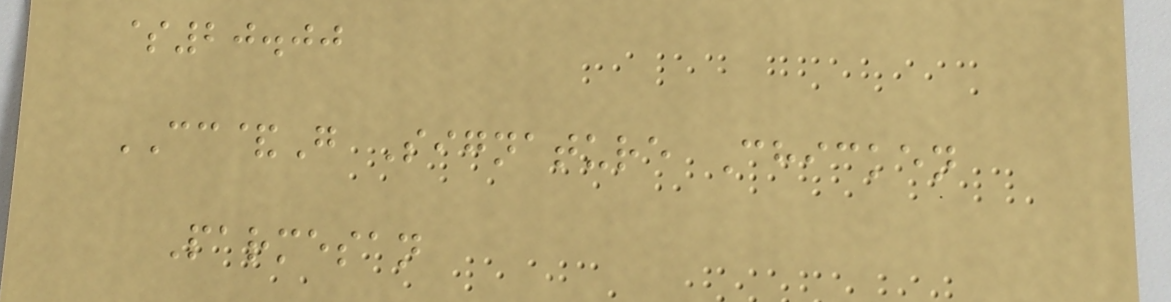$20.00
CC&G Signature Chicken
Parmesan
